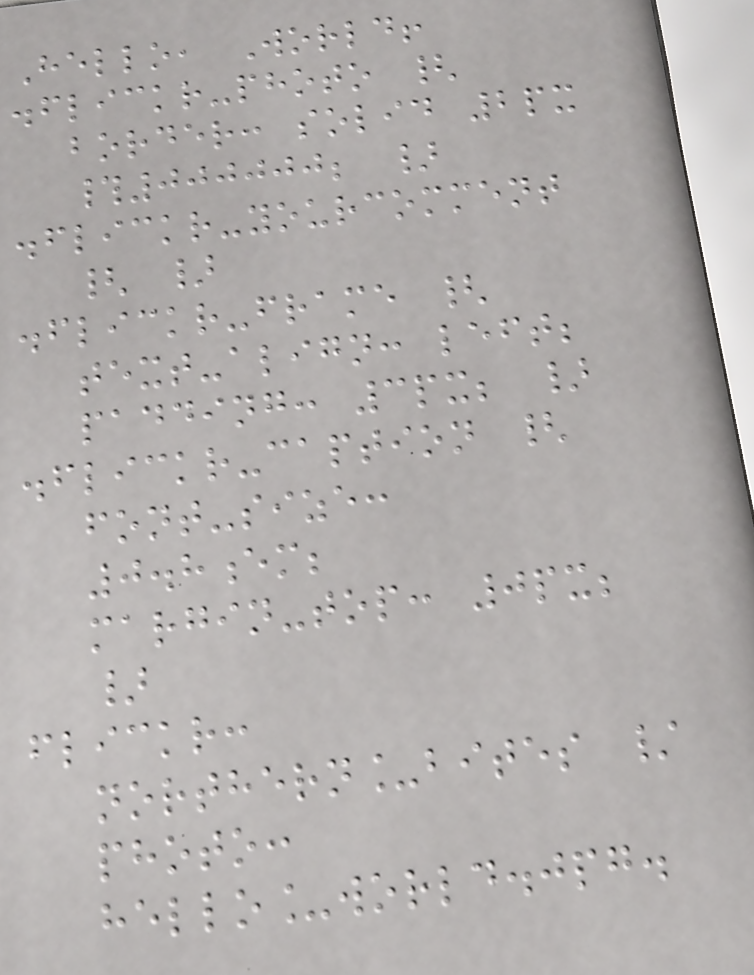Hello, World!
.flickr-photo {
border: solid 2px
#000000; }
.flickr-yourcomment
{ }
.flickr-frame {
text-align: left;
padding: 3px; }
.flickr-caption {
font-size:
0.8em;
margin-top: 0px;
}
flickr:
northern_bites /
photo:
hello_world.jpg.
